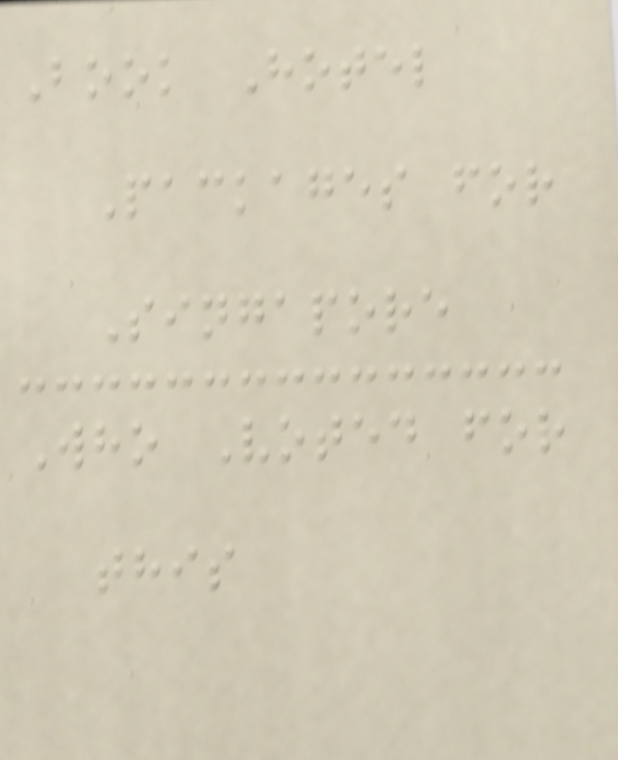Book Hotel
Packages for
Singapore
Who Voted for
this
